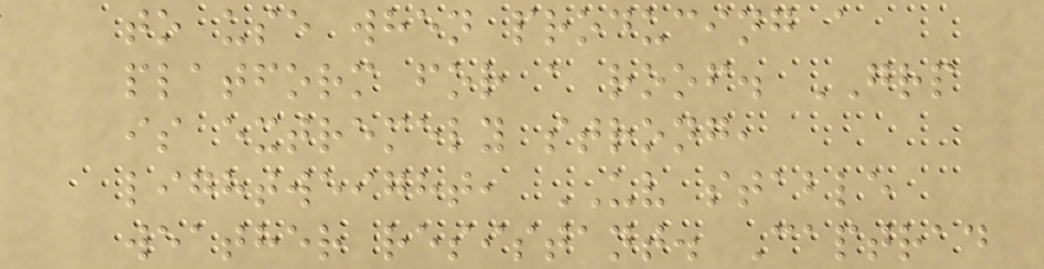to use when producing a
platform for a roof. GRP
is extremely strong,
lightweight, UV stable
weather resistant. Captrad
